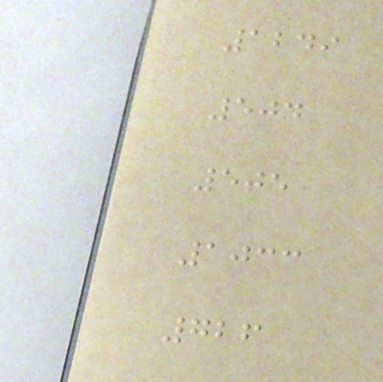1249
504
505
1033
726
